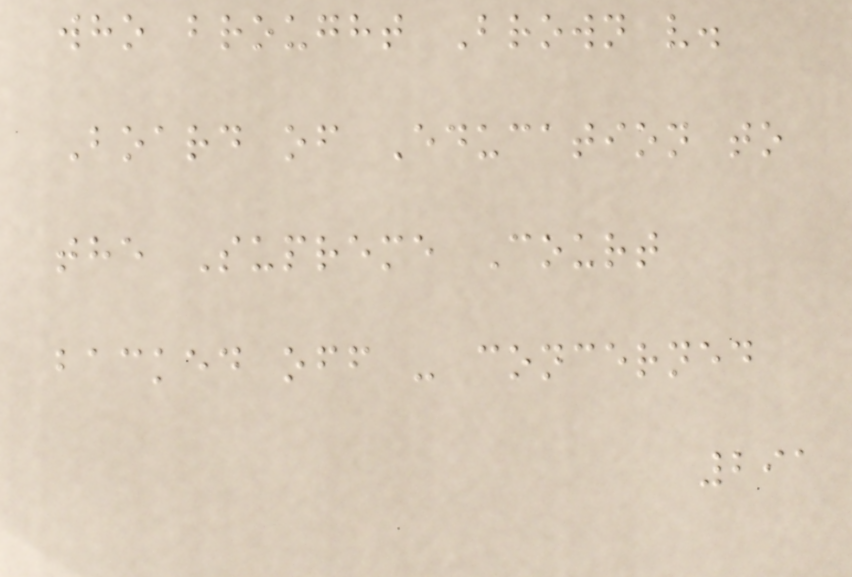who brought Brown v.
Board of Education to
the Supreme Court
backed off - concerned
291
